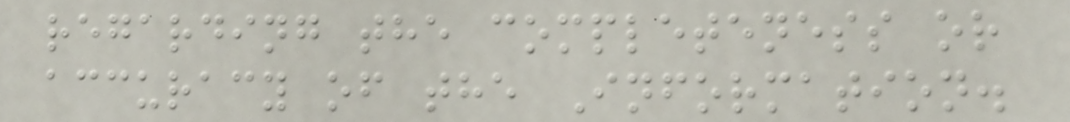regarding the completeness or
accuracy of the Information.
